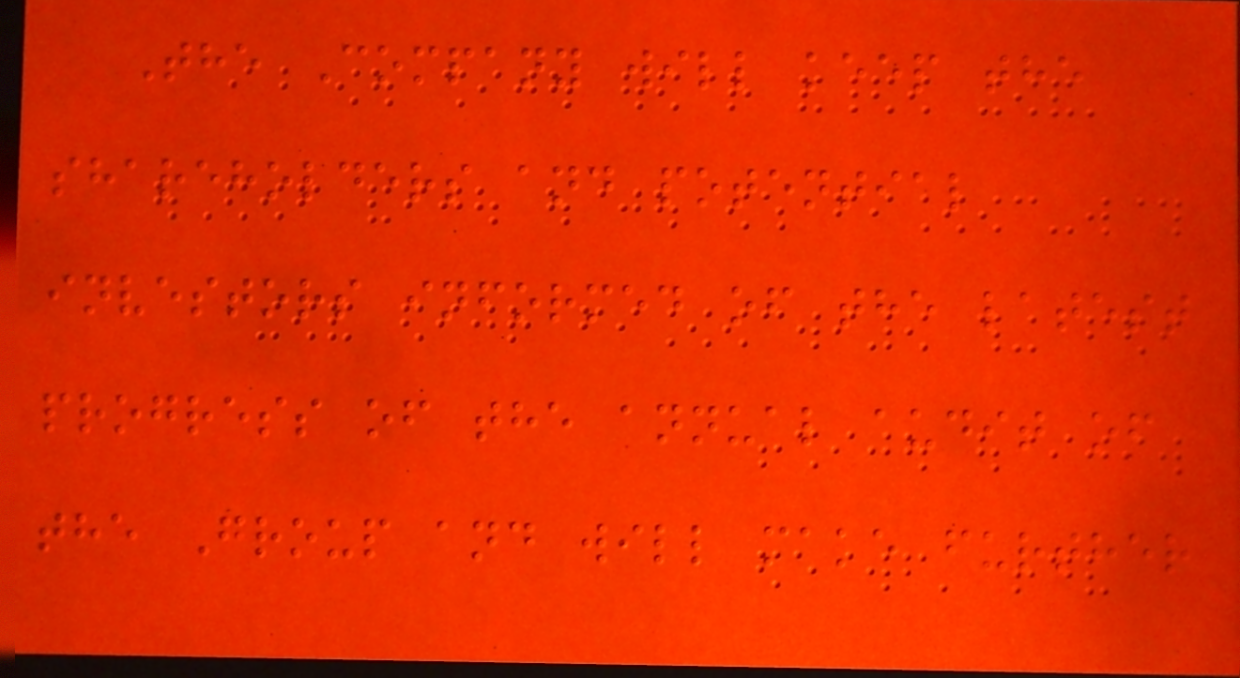The Company will keep the
shareholders and potential
investors informed of the latest
progress of the annual audit of
the Group and will make further
